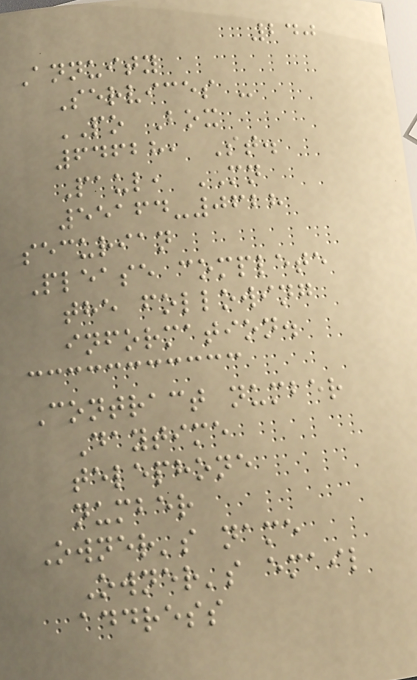240
Annuity
Services -
PO Box
64628, St.
Paul, MN
55164-0628
securian
Please complete
the following
information.
Contract number
Daytime
telephone
number
Owner's name
Owner's email
address
